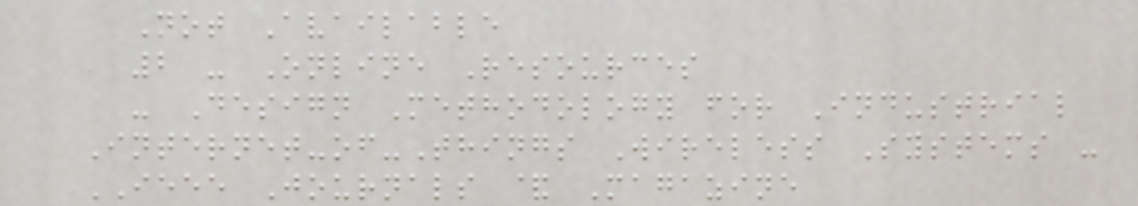Not Available
2 - Online Resources
- Design Methodology for Industrial
Internet-of-Things Wireless Systems -
IEEE Journals & Magazine
